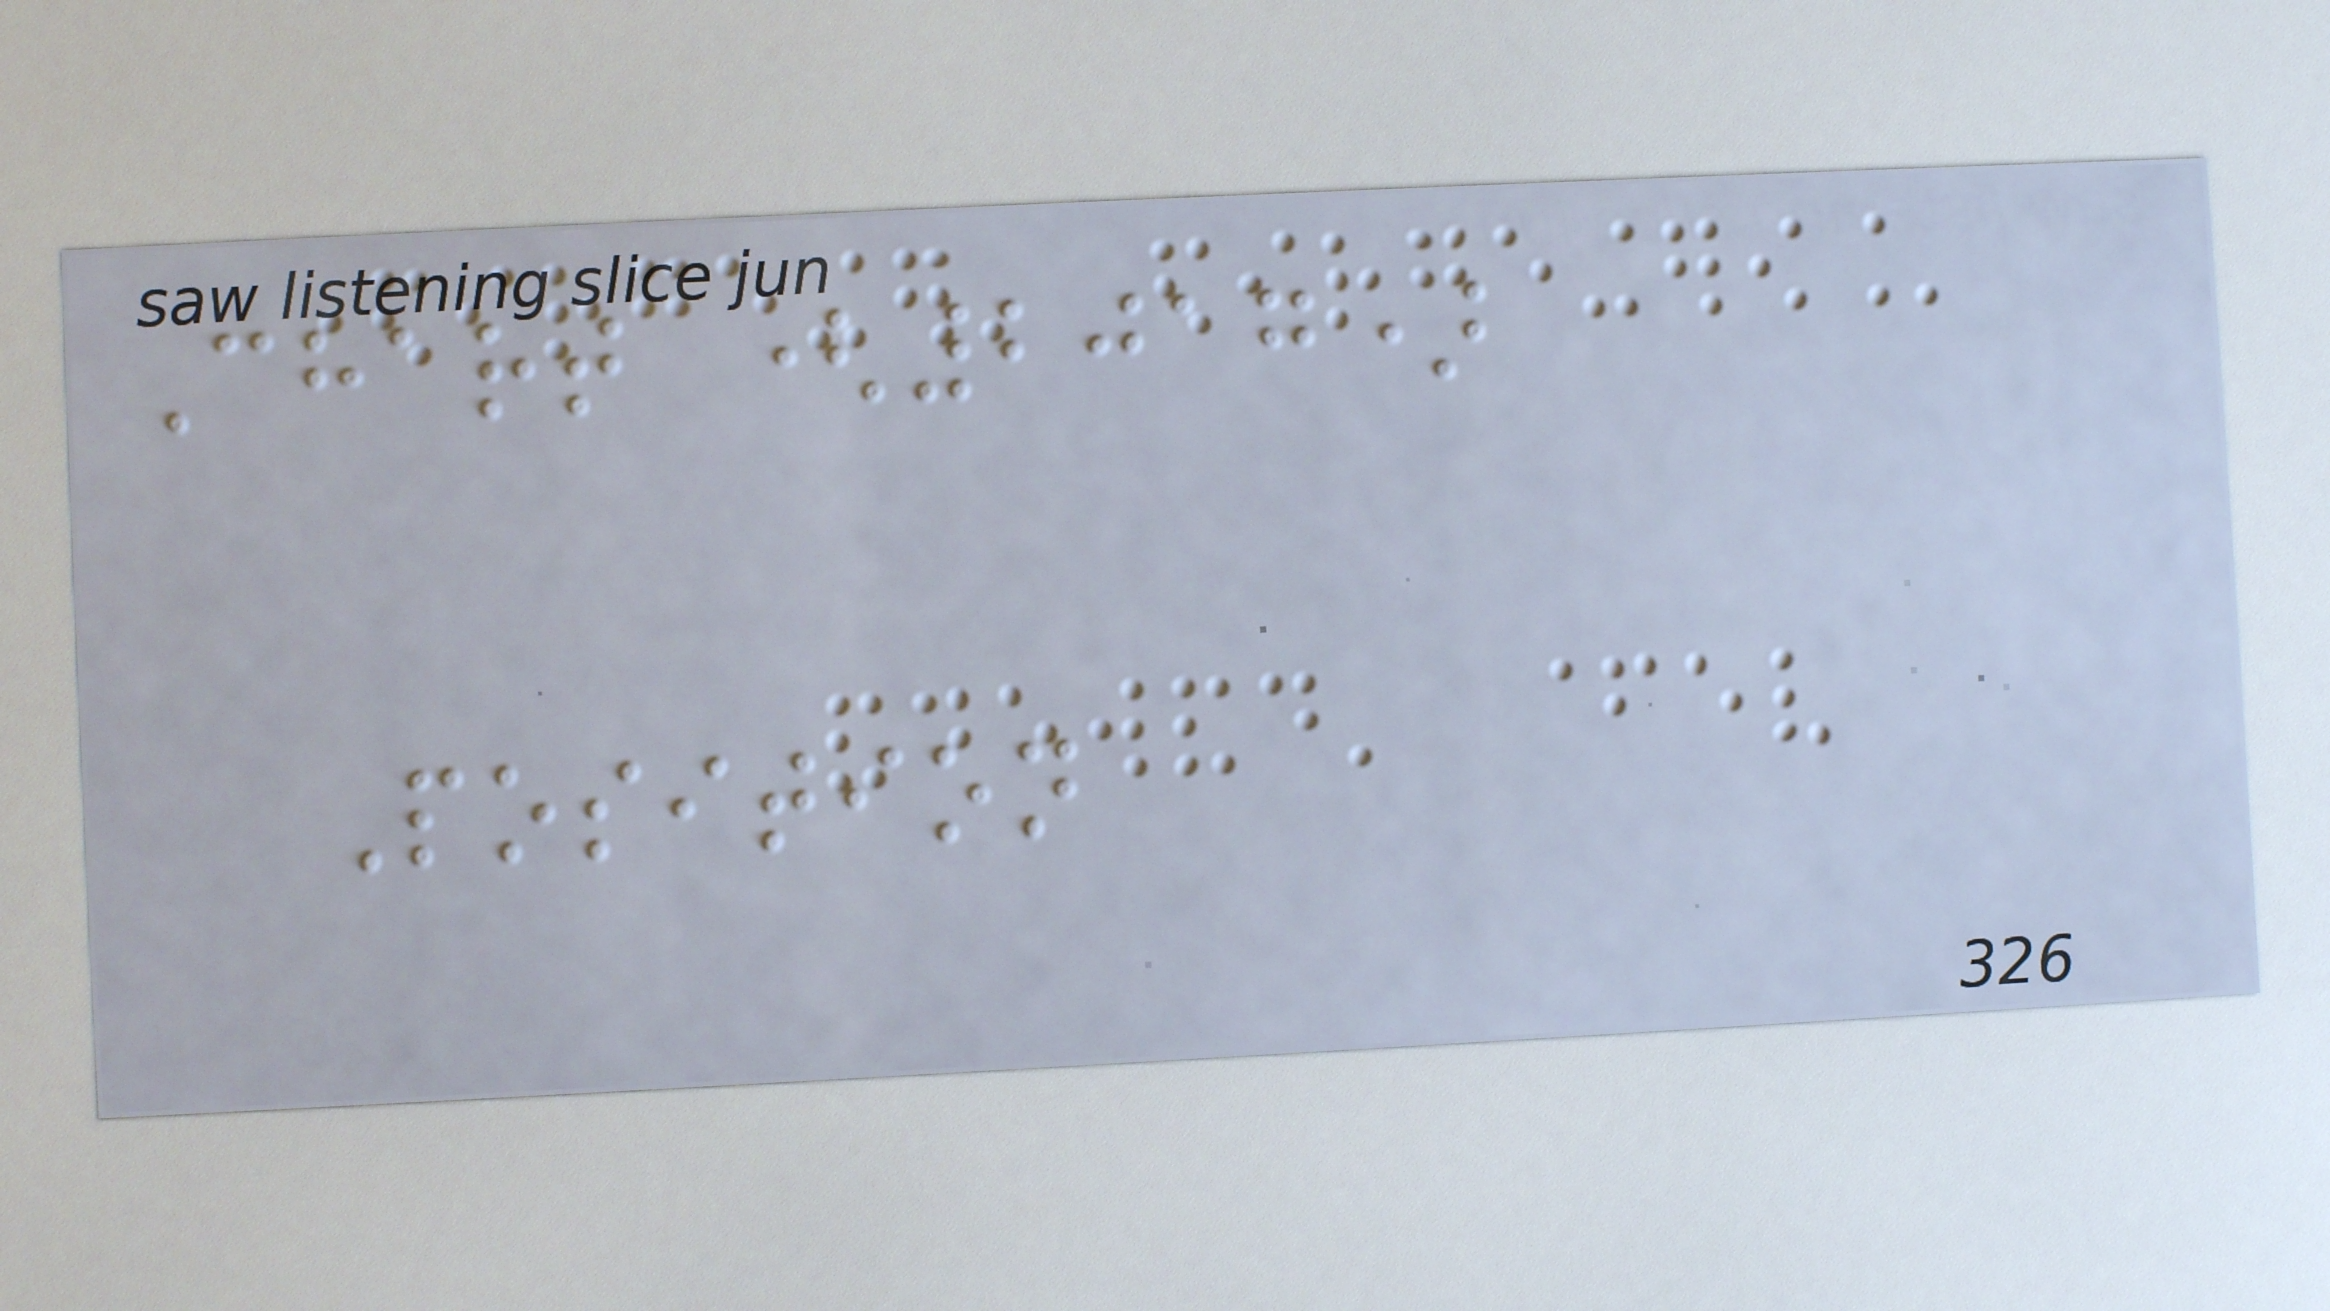Chart (2017)
Position
